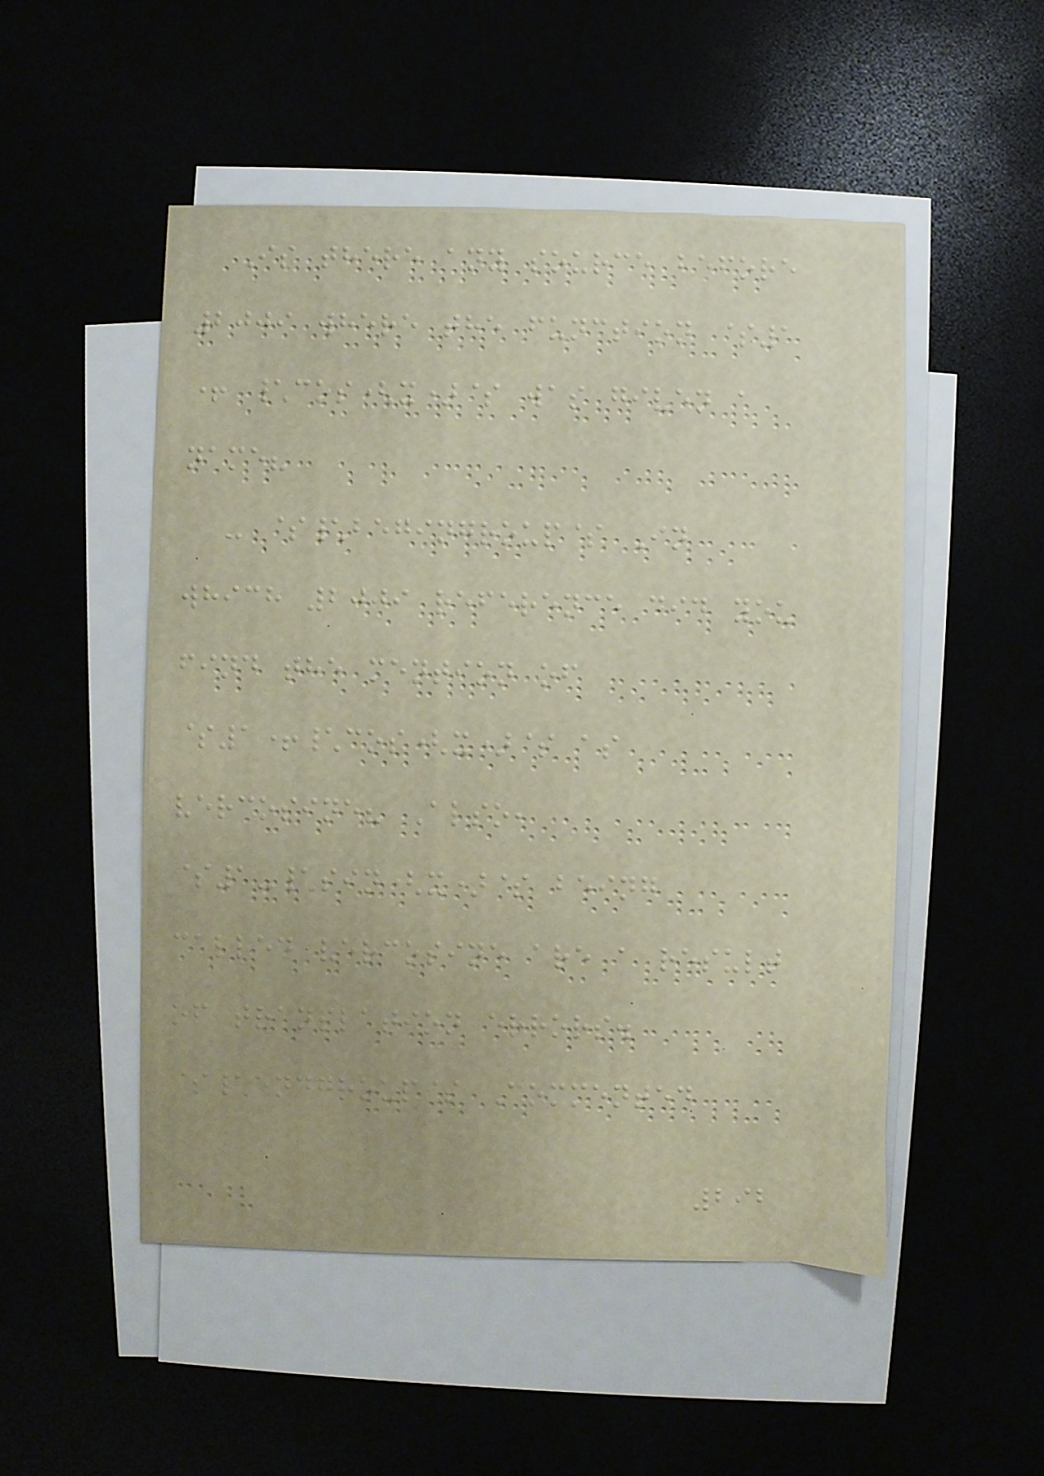Is there any source before
2009 where the function $1
+ \cos(x)$ was given a
name?
- $\begingroup$ In
which 2009 reference did you
find the mention of
$1+\cos(x)$ as
vercosine? Also,
$1-\sin(x)$ being
called vercosine are a result
of translation errors.
$\endgroup$ Commented
292
